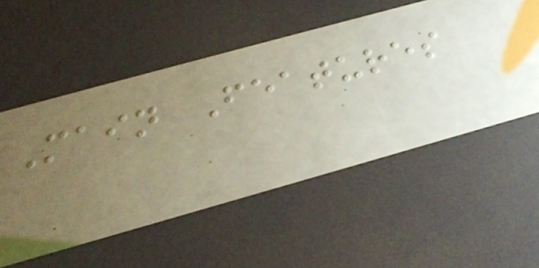Main Features
